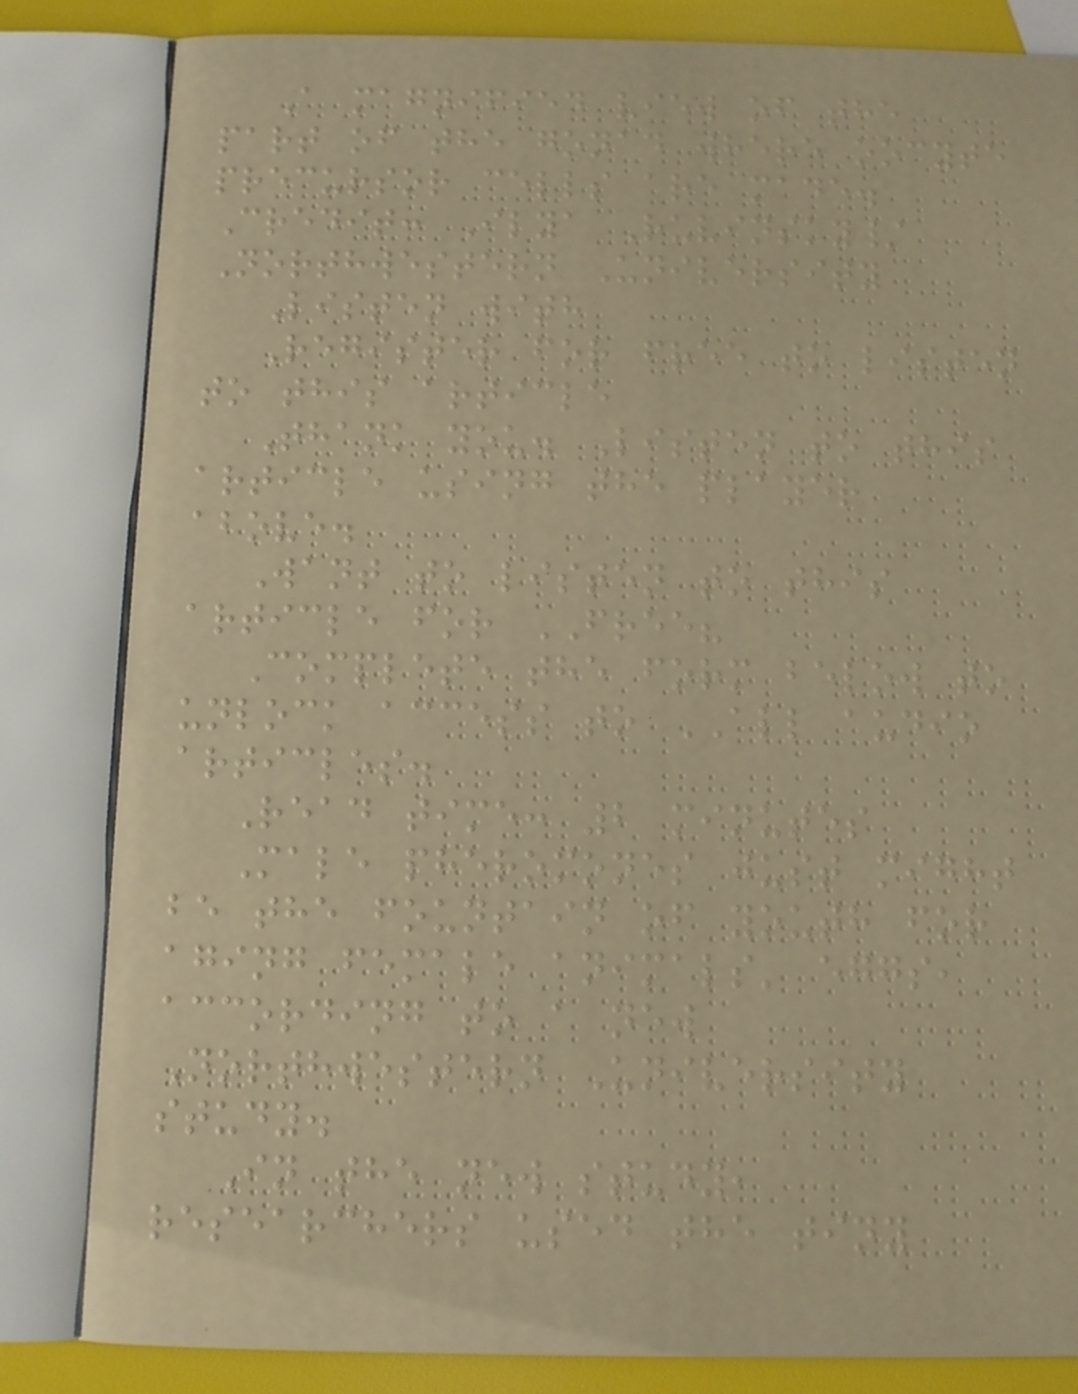A magnified view of the
part of the gonad where oocyte
precursor cells are made.
Credit: Ilya Ruvinsky/
Northwestern University
Listen with
Register for free to listen
to this article
Thank you. Listen to this
article using the player
above.
Want to listen to this
article for FREE?
Complete the form below to
unlock access to ALL audio
articles.
Read time: 2 minutes
Male pheromones just might
be the fountain of youth for
aging female animals' eggs,
according to a new
Northwestern University
study.
In the new study,
researchers used the tiny
